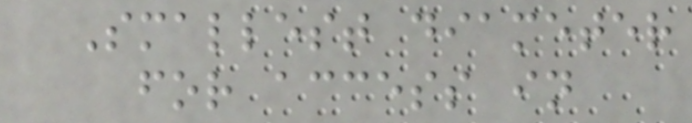Smallest diameter
for access in
